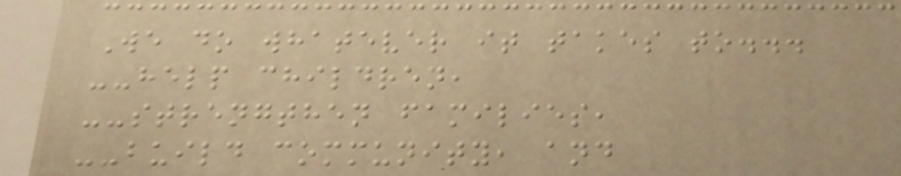We do whatever it takes to...
--help children,
--strengthen families,
--build community, and
